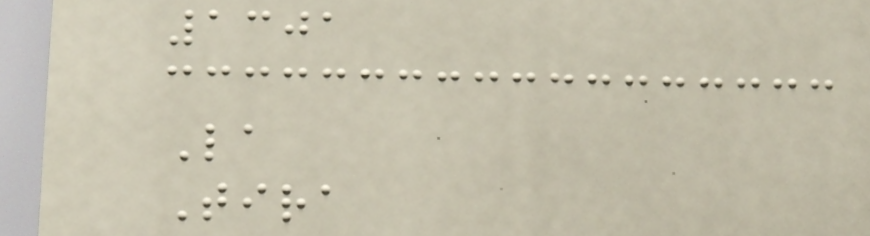1301
La
Tira
